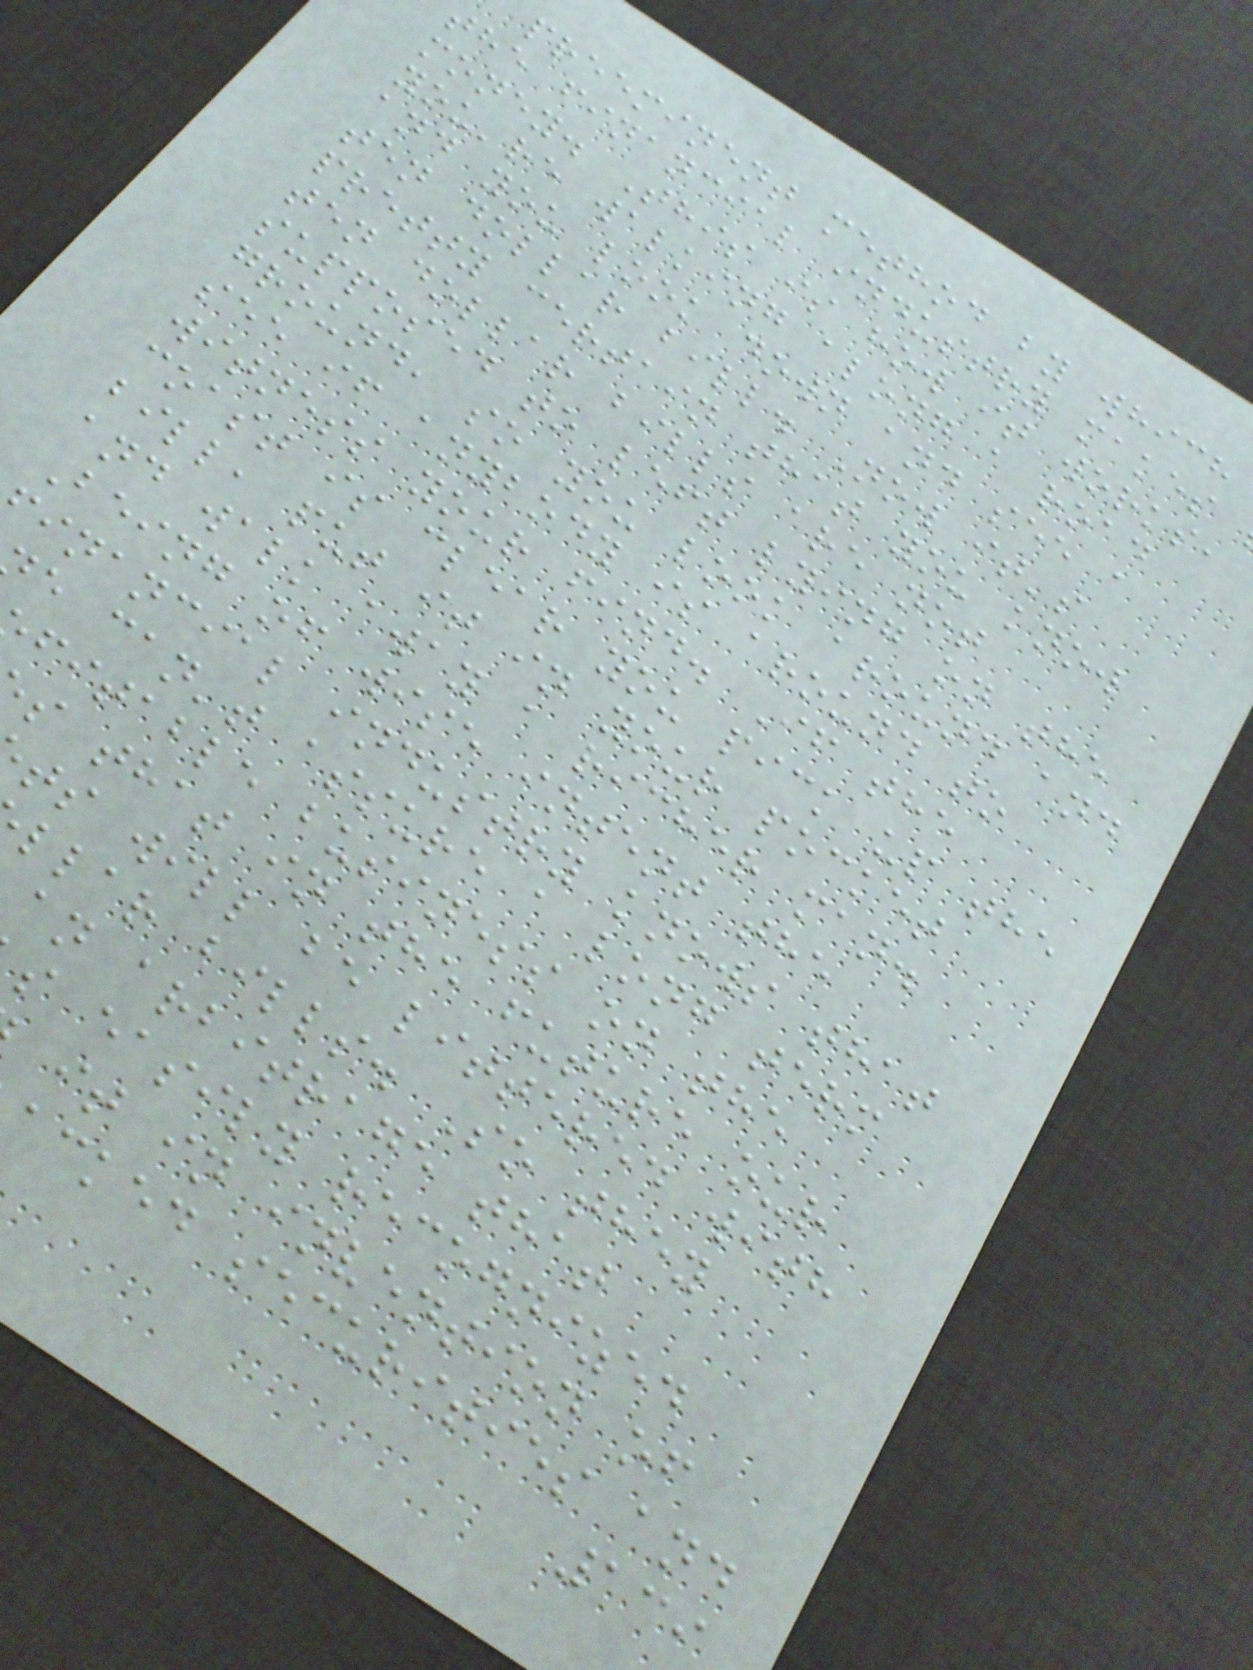preeminent method by which
the financial industry makes
money. This is how it works,
you're walking along a road
and you look down and see a
ten dollar bill. Now it's
pretty certain that you know
ten dollar bills are not
supposed to left lying on the
ground, so you look around and
see if anybody is around to
witness your find. If the
coast is clear you pick up the
bill, put it in your pocket
and walk away a richer man.
Being of wise intent the
inancial industry knows that
e can't assure a long term
fitable business on the
s that in the future our
ts will be littered with
llar bills. So they
an arbitrage that
s easily recognized
it in invention of
acked securities and
139
